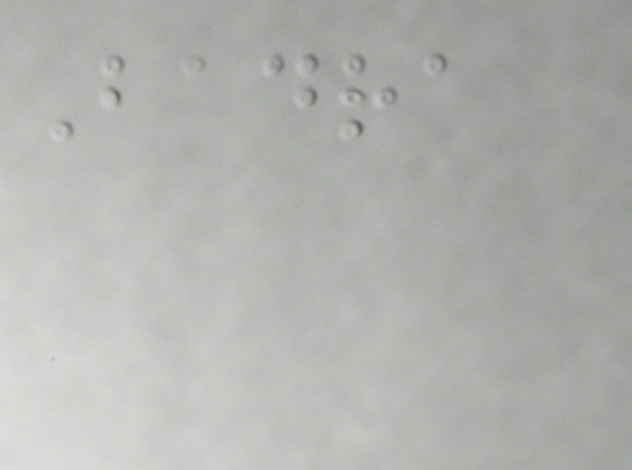Badra
